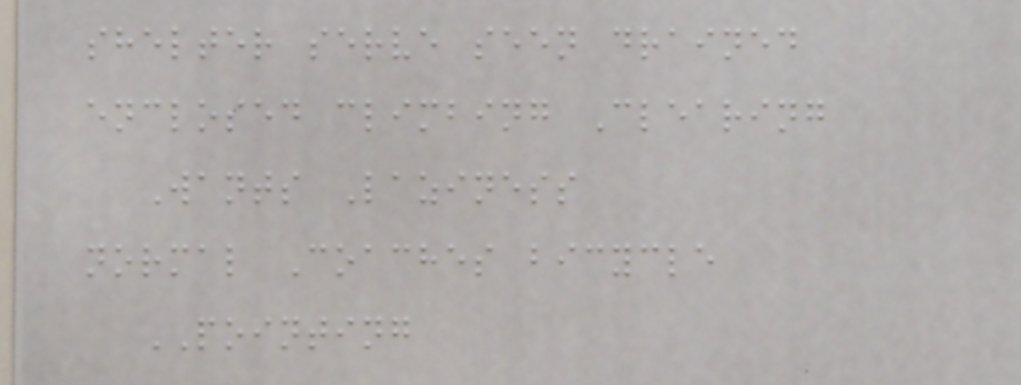shelter serve seen drained
enclosed climbing Clearing
Wants Laziness
normal Coaches bicycle
POINTING
